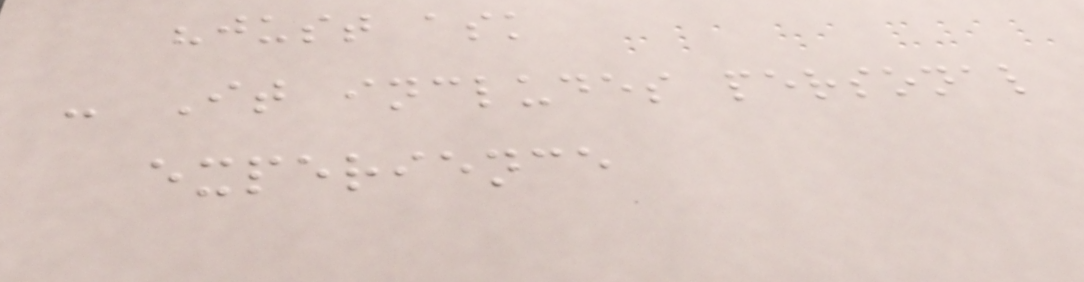"just ask
- It includes personal
experience
